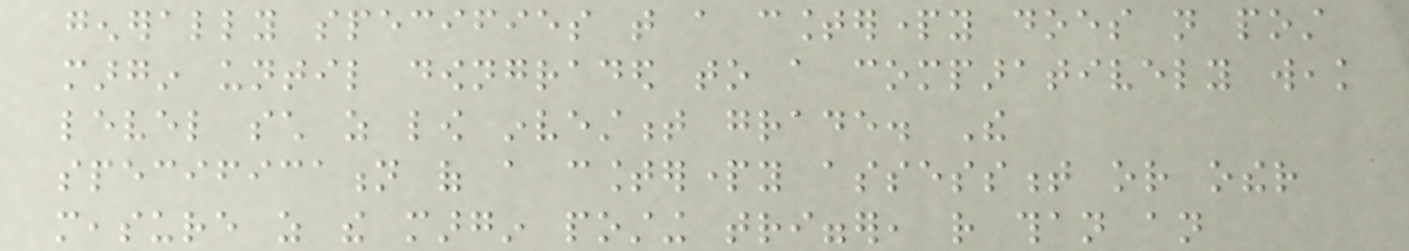generally specifies that a counterparty does not post
margin until downgraded to a comparatively weak
level such as low investment grade. The
specification of a counterparty assessment or other
measure as the margin posting trigger, rather than an
